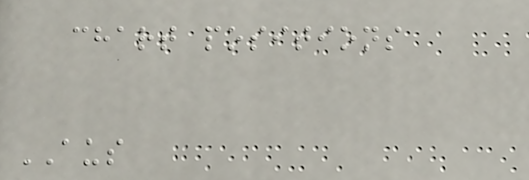chart positions
AUS
